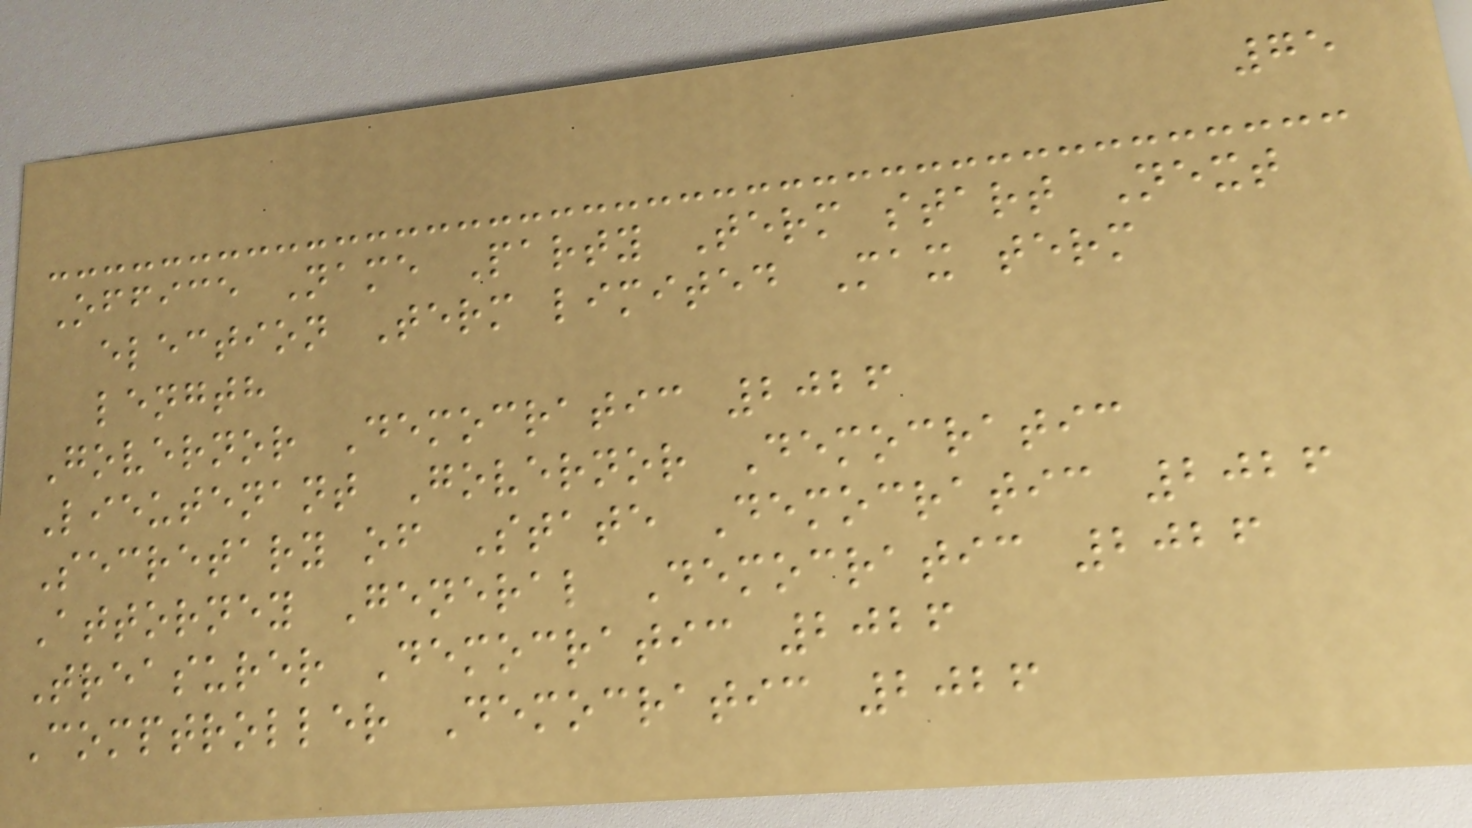75
Office Name Party Term start Next
election Term limited Max term
length
Governor Democratic 2026
Lieutenant Governor Democratic
Secretary of State Democratic 2026
Attorney General Democratic 2026
Treasurer Democratic 2026
Comptroller Democratic 2026
